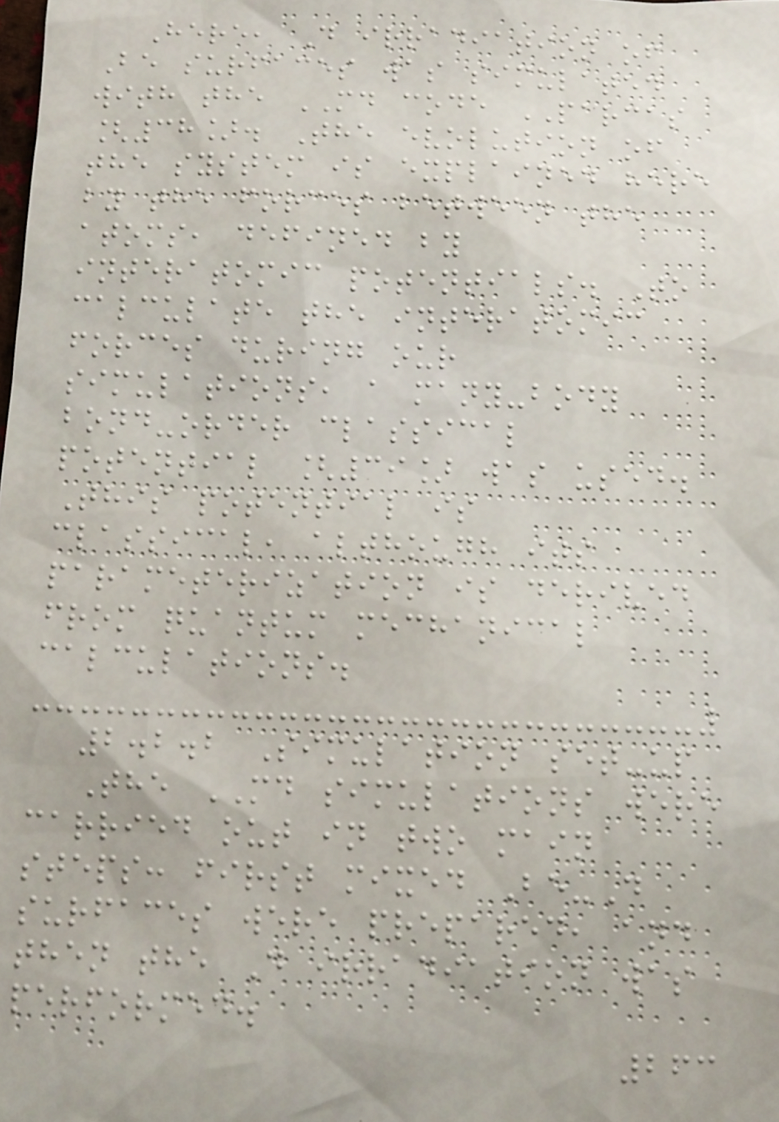Here, D irradiation of
Be surfaces was simulated
with the MD code PARCAS
[38]. The evolution of
the system is explained here
by the forces between the
atoms, defined by
interatomic potentials. To
calculate the interatomic
forces during our
simulations, a many-body
bond-order classical
potential [39] was used.
This potential is
classical, although its
parameterization is derived
from quantum mechanical
calculations.
2.2.2 Simulation set-up
The MD simulations were
carried out in two main
steps: first mixed Be-D
surfaces were prepared, and
then the D irradiation was
performed.
263
